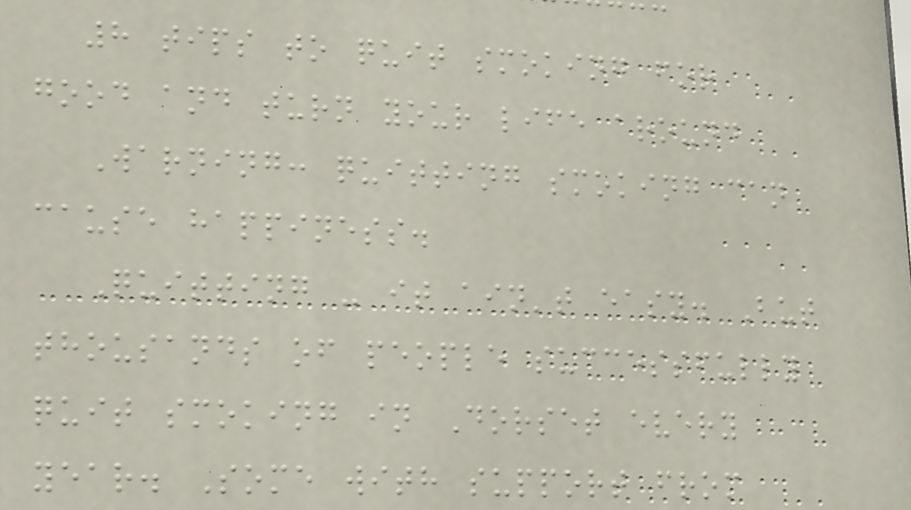8 tips to quit smoking for
good and turn your life around
Warning: quitting smoking can
cause happiness.
Quitting - it ain't easy. But
thousands of people successfully
quit smoking in Dorset every
year. Some with support from
